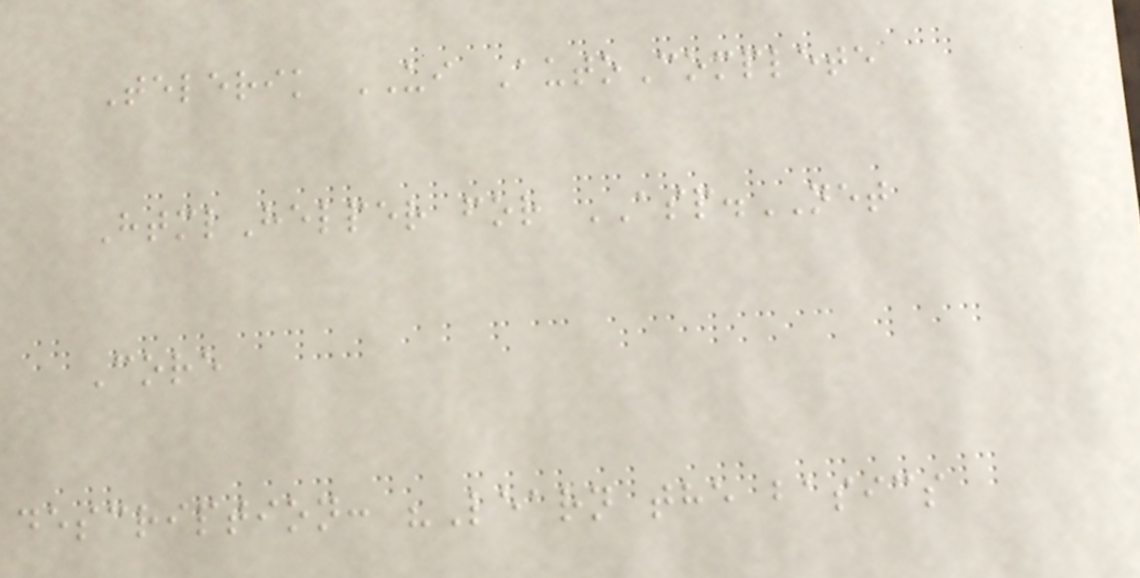Telerik UI AutoComplete
HtmlHelper for ASP.NET
Core
description: "Learn the basics
